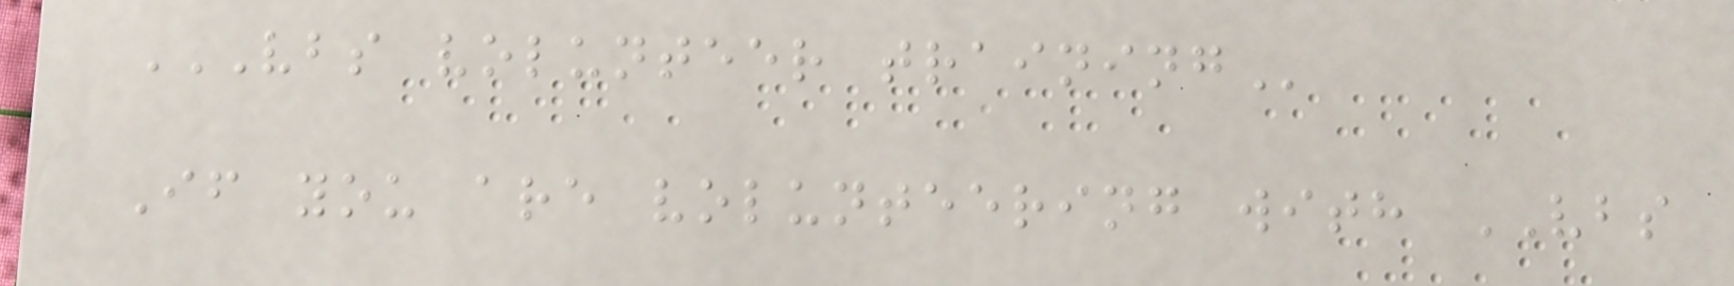VBS VOLUNTEER TRAINING
If you are volunteering with VBS
